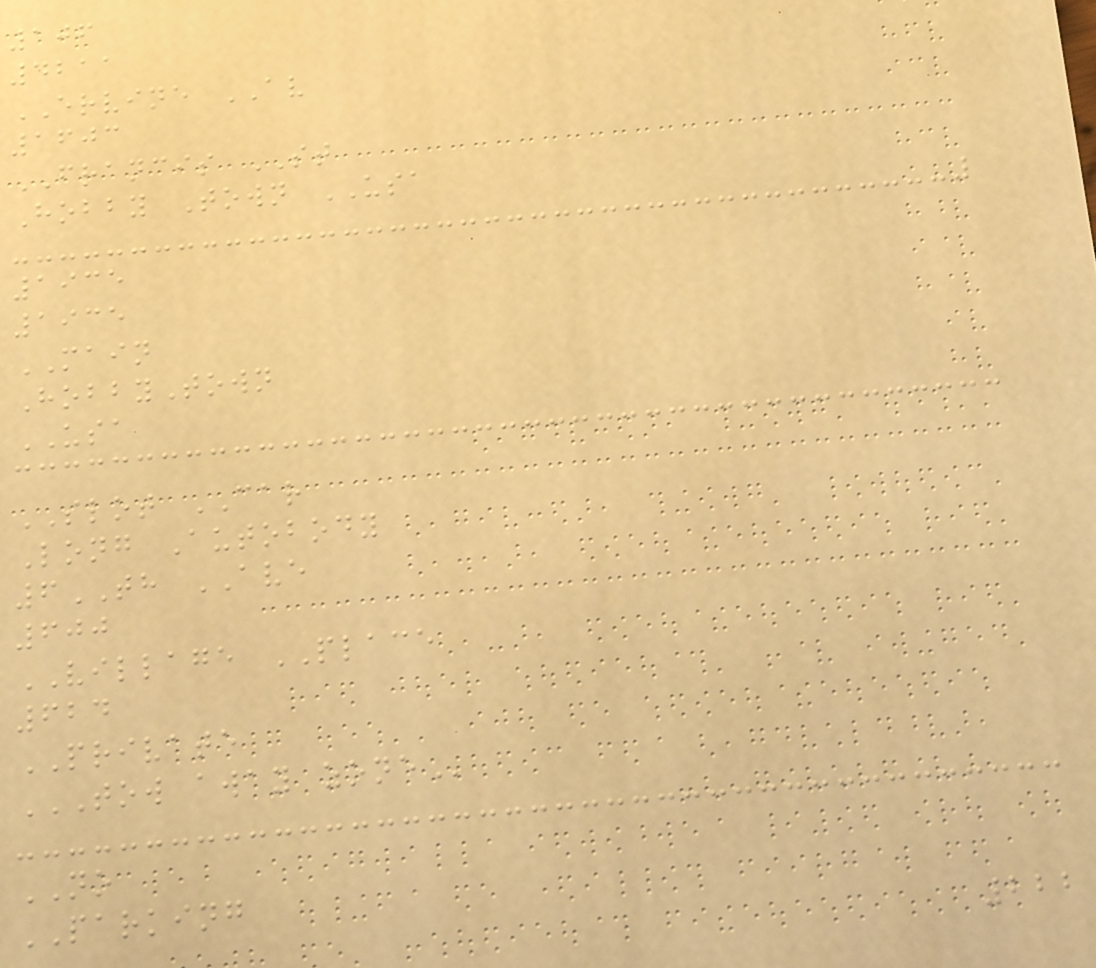106
4211
ERVINE AV
1603
FRANCIS ST
Hobby Town USA
1935
1935
MAIN
HobbyTown
USA
SLOT CAR
Long Autobody
6TH AVE
600
VILLAGE PLACE
624
PRIVATE
TOW AWAY ZONE
NO
PARKING
222
